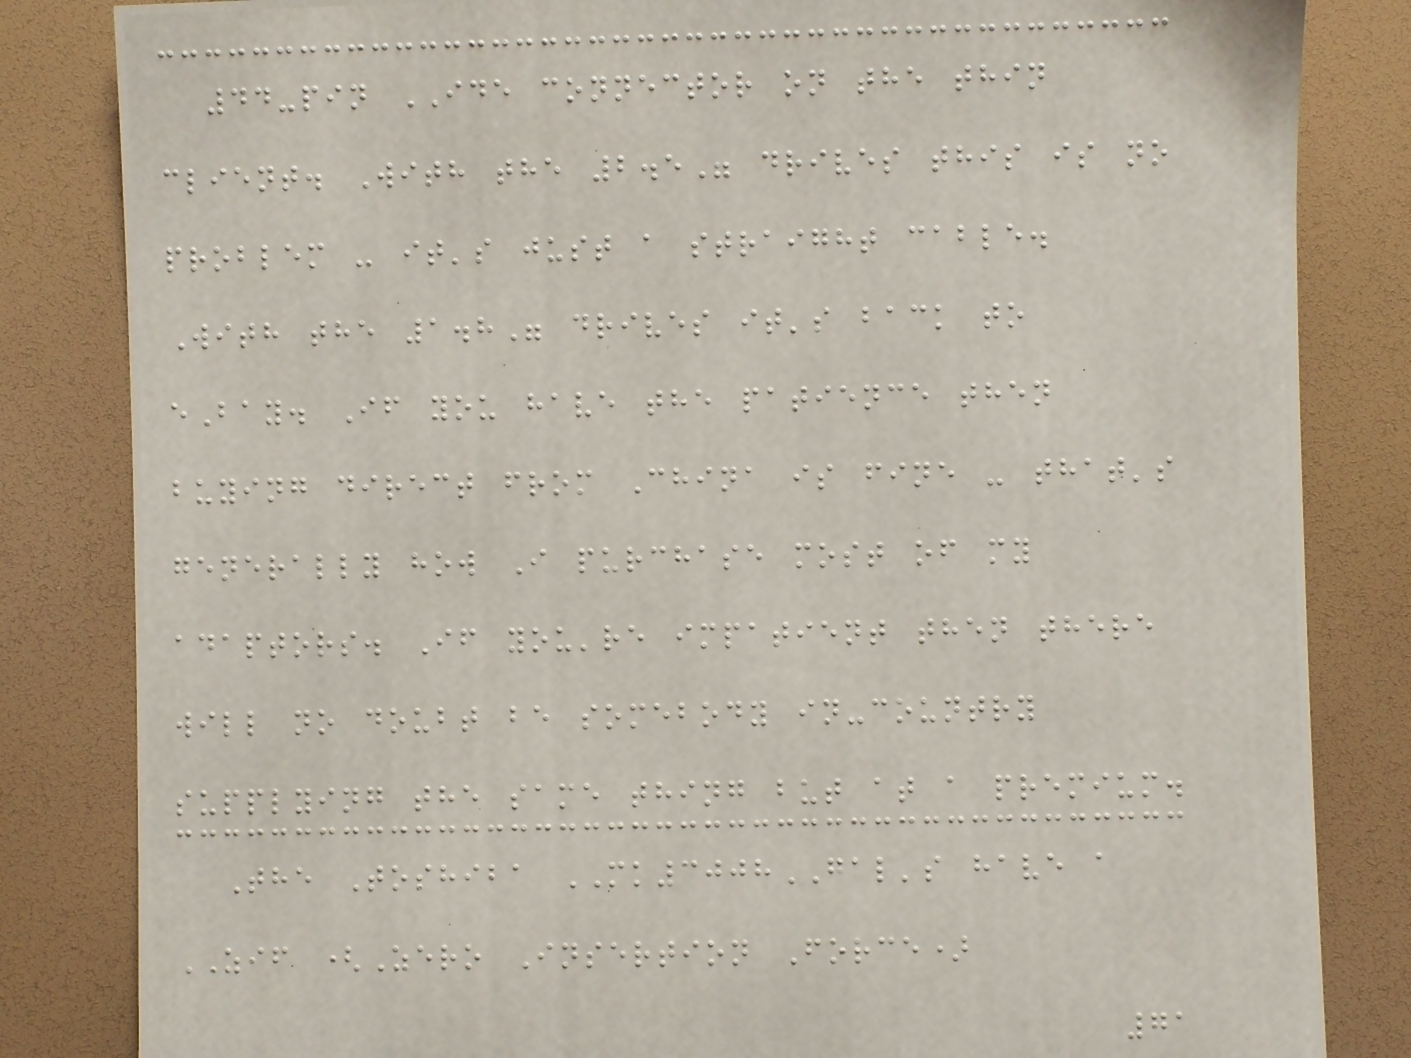44-pin IDE connector on the thin
client. With the 2.5" drives this is no
problem - it's just a straight cable.
With the 1.8" drives it's back to
eBay. If you have the patience then
buying direct from China is fine - that's
generally how I purchase most of my
adaptors. If you're impatient then there
will no doubt be somebody in-country
supplying the same thing but at a premium.
The Toshiba MK3008GAL's have a
ZIF (Zero Insertion Force)
71
